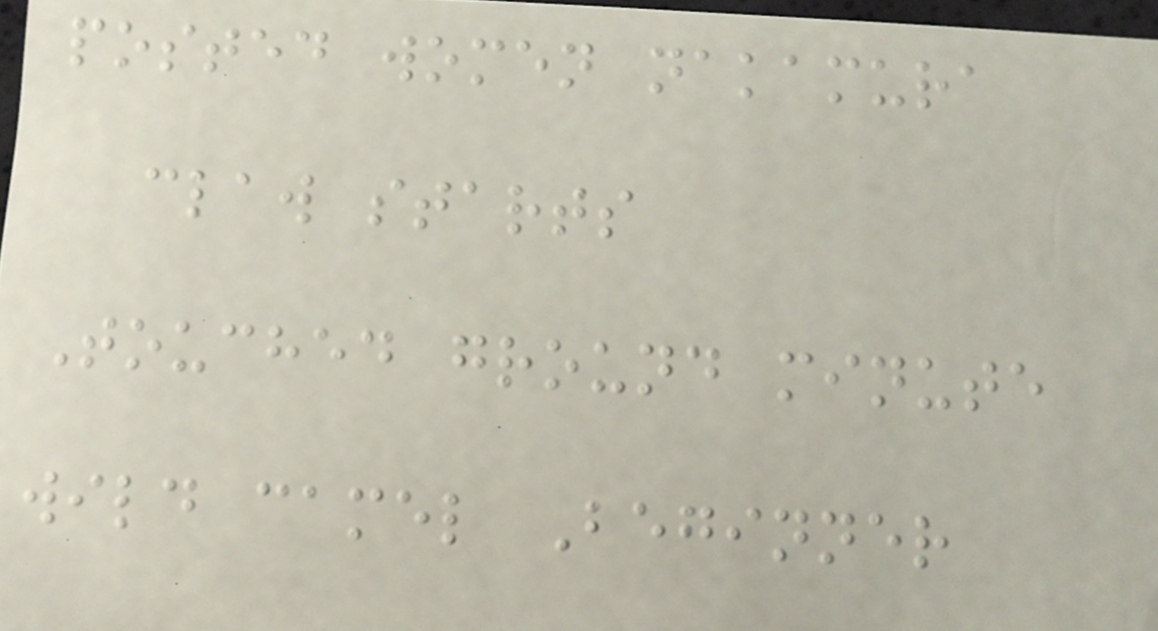posted women nakamura
claw starts
Touched ground minute
wild camel Beginner
